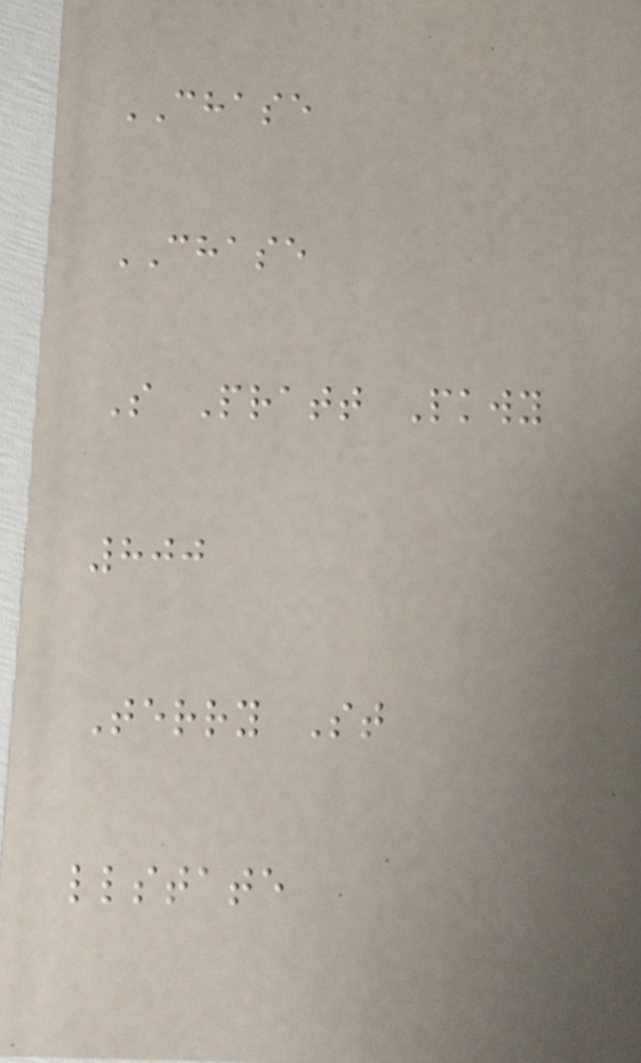CHASE
CHASE
S Pratt Pkwy
800
Terry St
llstate
